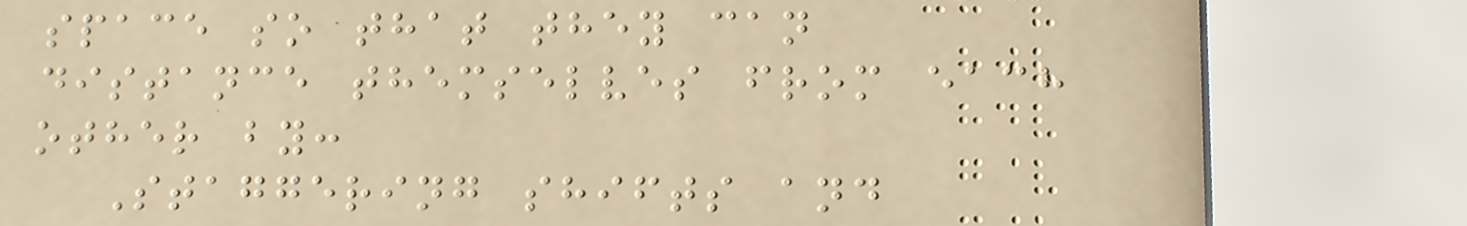space so that they can
distance themselves from each
other by:
Staggering shifts and
